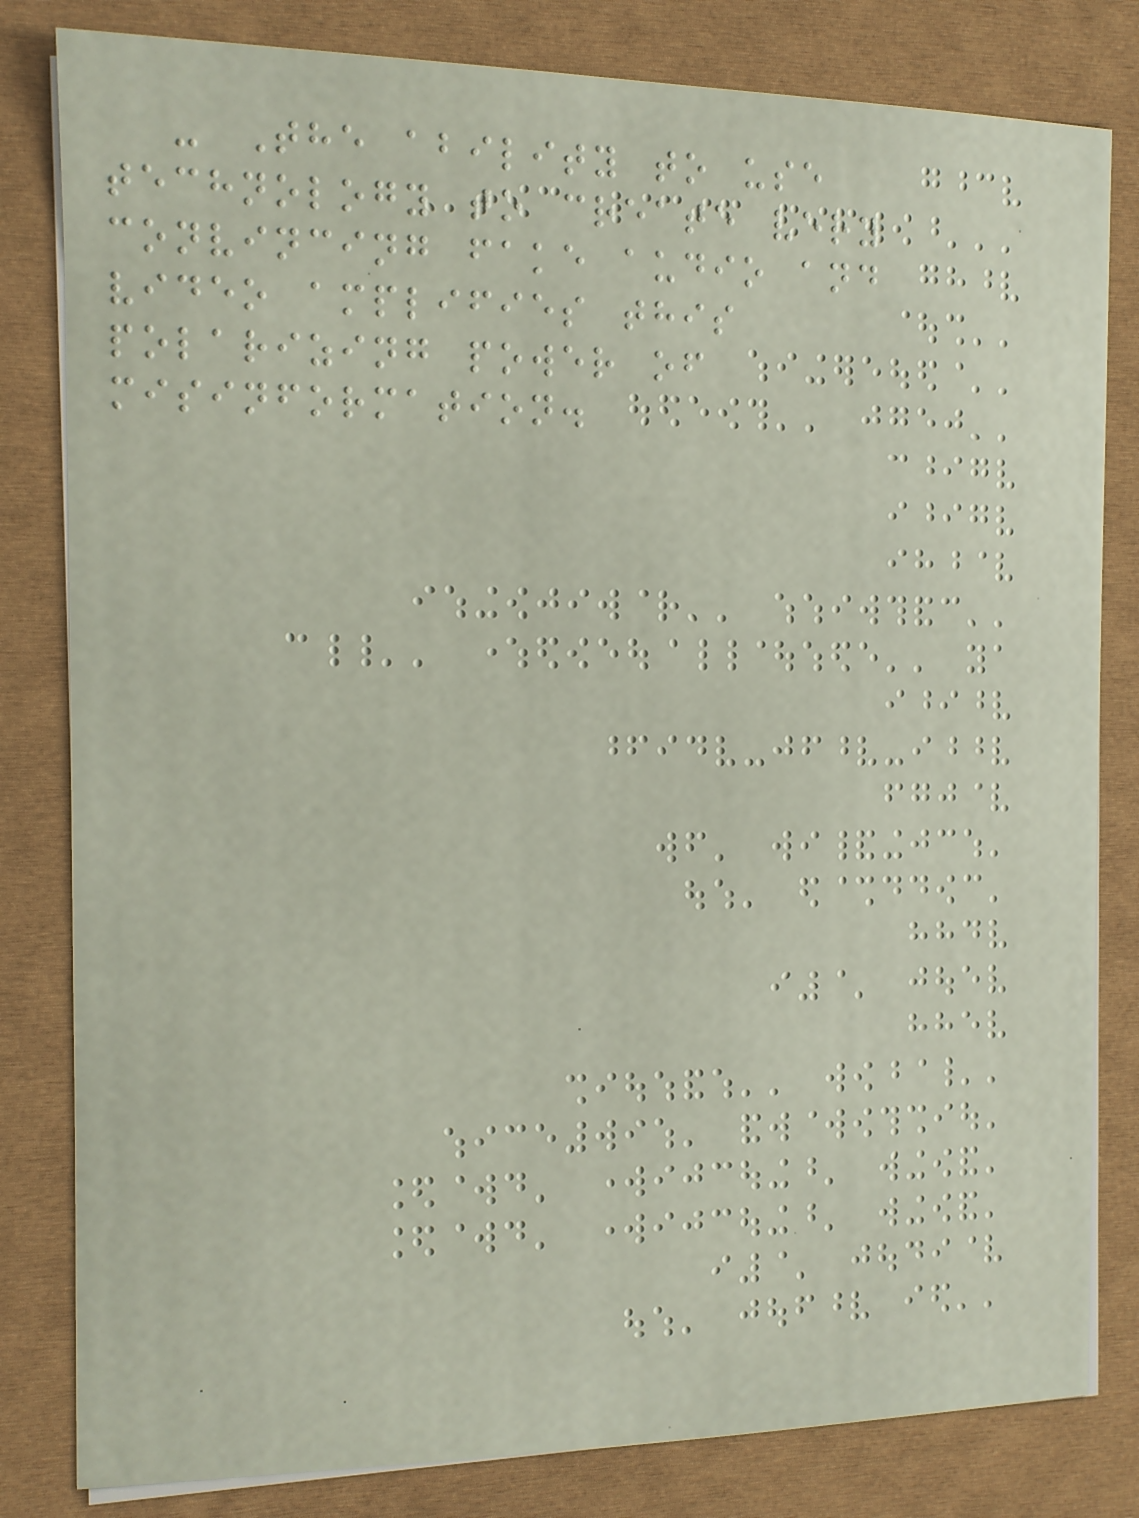- The ability to use
technology to create very
convincing fake audio and
video amplifies this
polarizing power of
misinformation.
